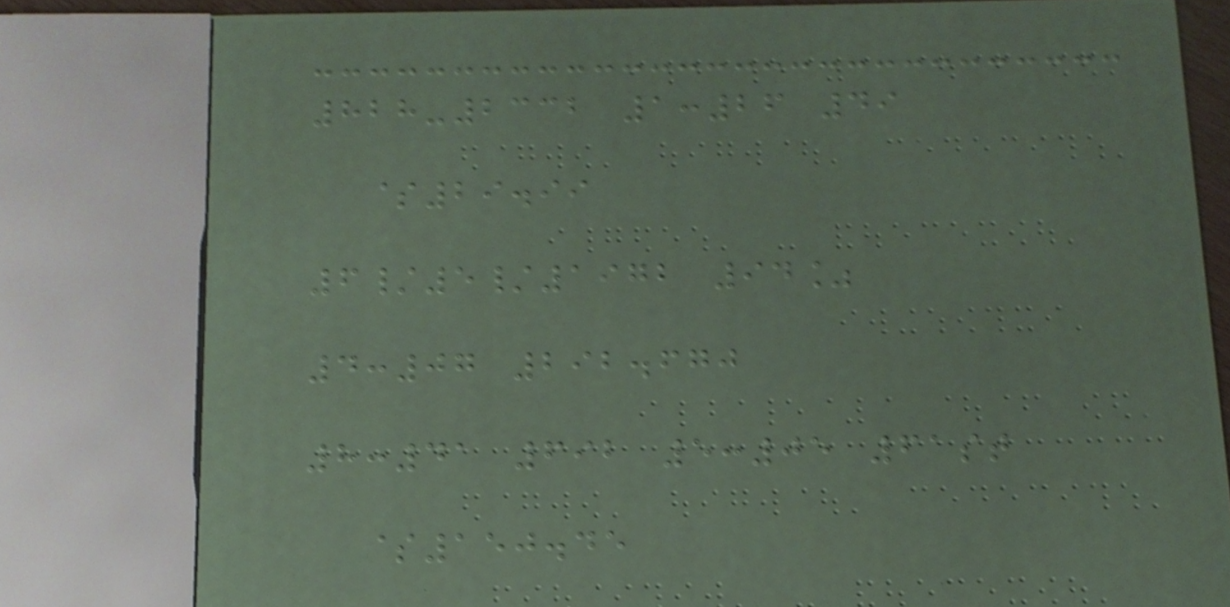828-2332 1:26 49
$29.99
6/5/1972 94%
4:07 292.670
8:41 692 5:05 61st
$150.45
